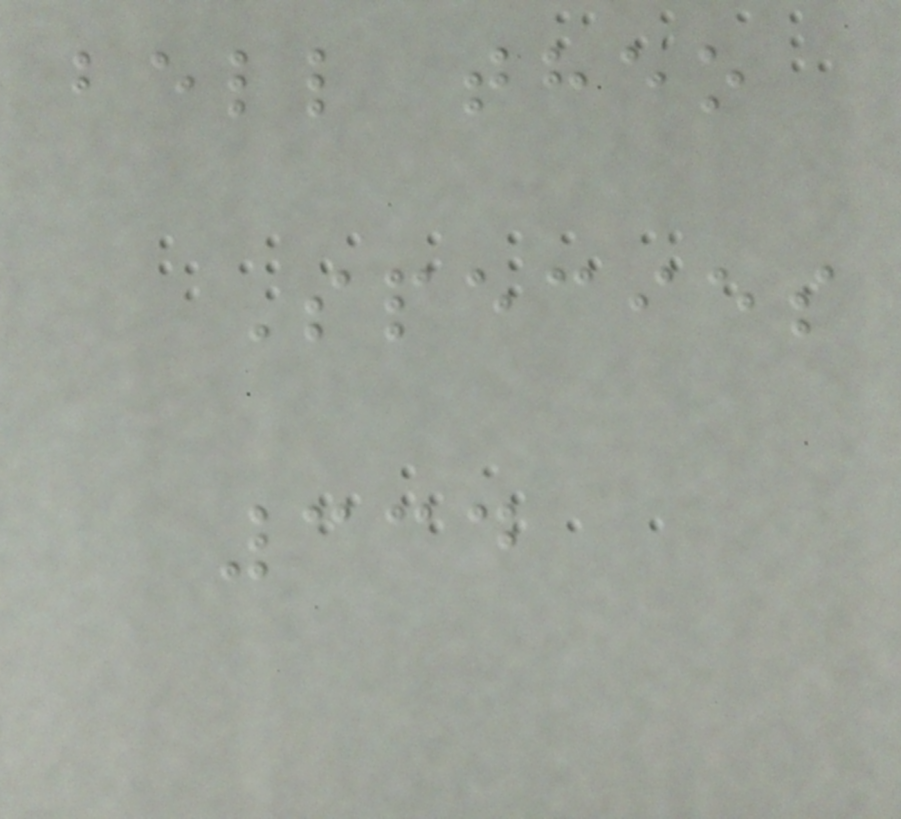bell theo
Species
334
